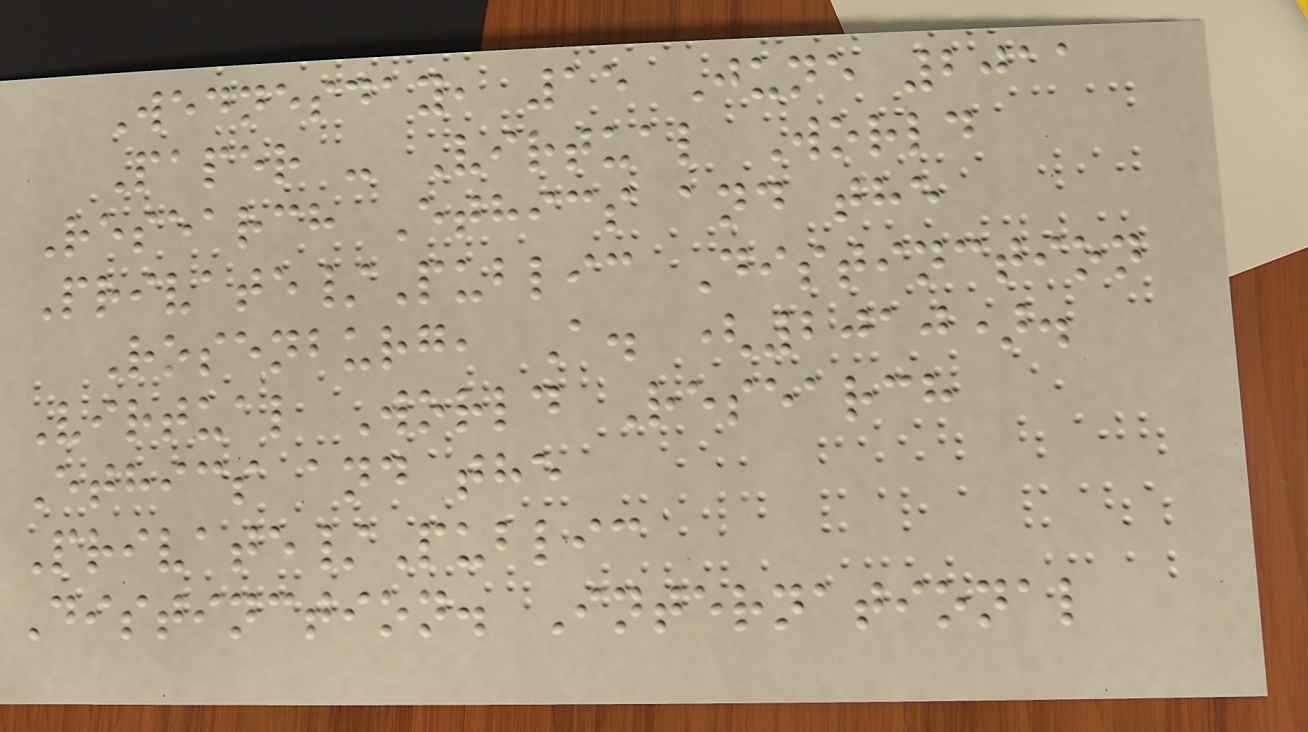Wednesday, 15 June 2011
Paper - Virtual World
Research Ethics and the
Private/Public Distinction
Rosenburg, A. (2010).
Virtual World Research
Ethics and the
Private/Public
Distinction. International
